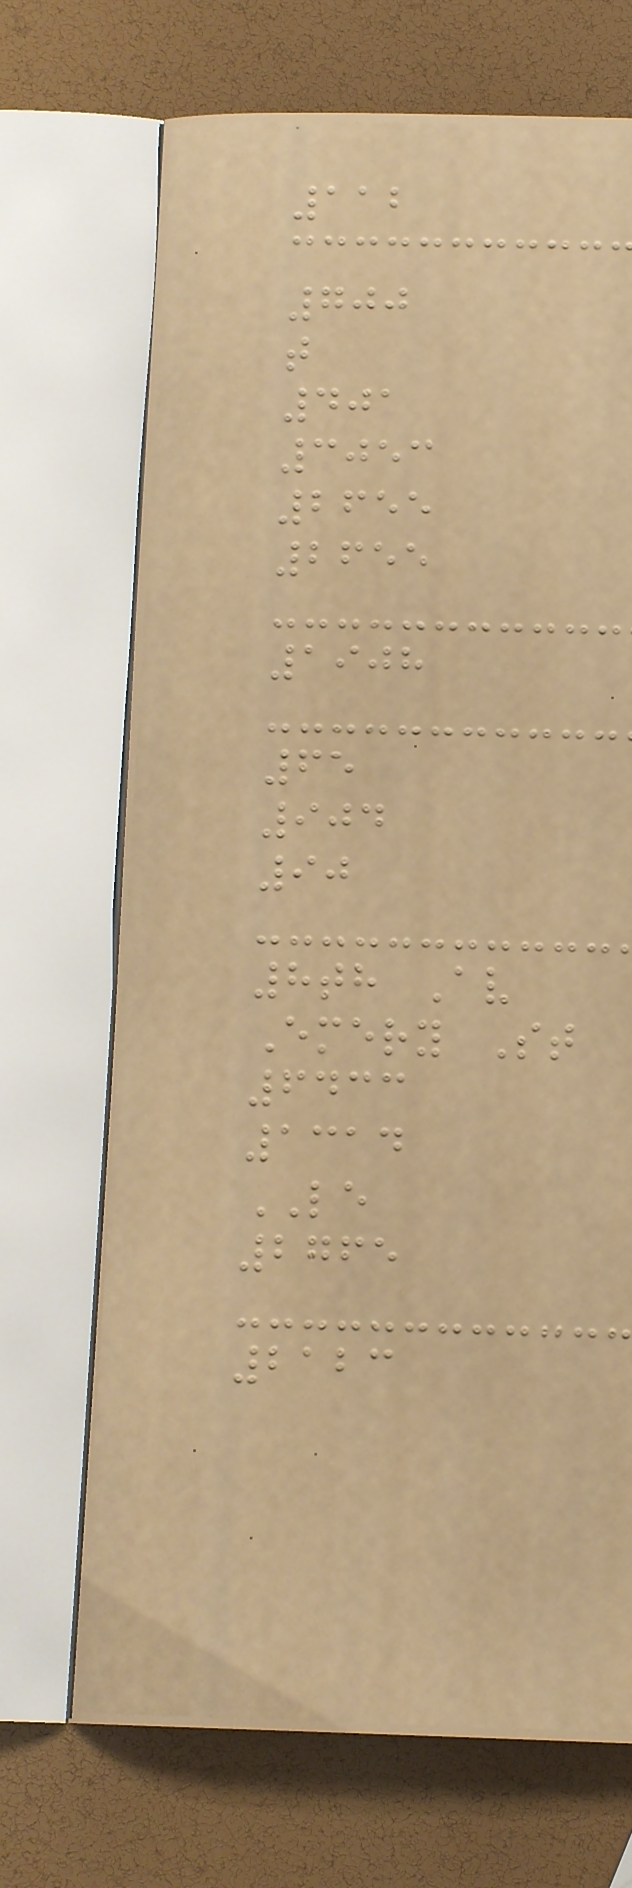112
700
t
401
3053
2655
2655
1908
65
904
90
8th Av
Emery St
6433
1314
LE
2765
2123
